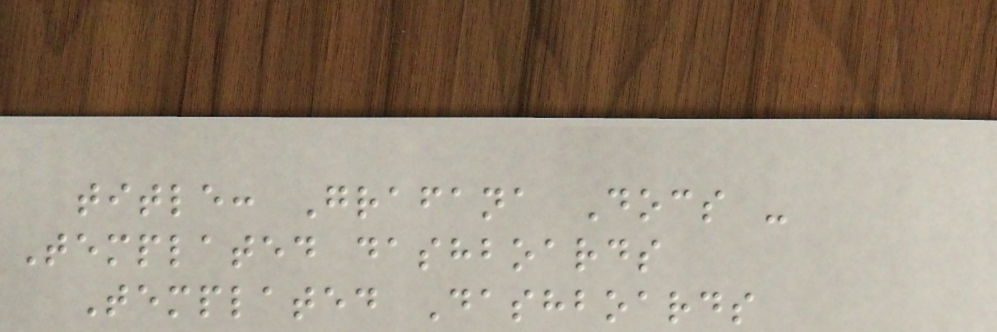title: Grafana Docs -
Templated dashboards
Templated Dashboards
